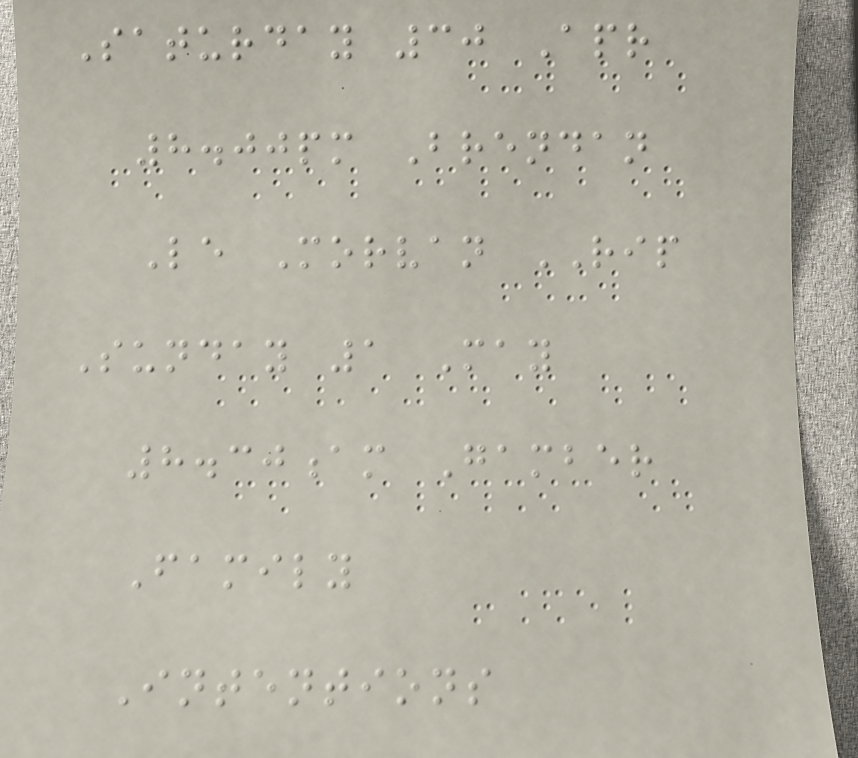Saturday 30 Apr
8.00pm Brendan
Le Morvan RIP
Sunday 1 May
8.30am Gamber
Family
Intentions
